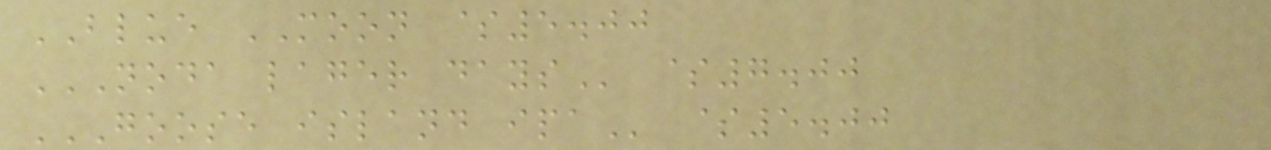BLUE MOON $5.00
NODA LAGER DAYS $7.00
GOOSE ISLAND IPA $5.00
